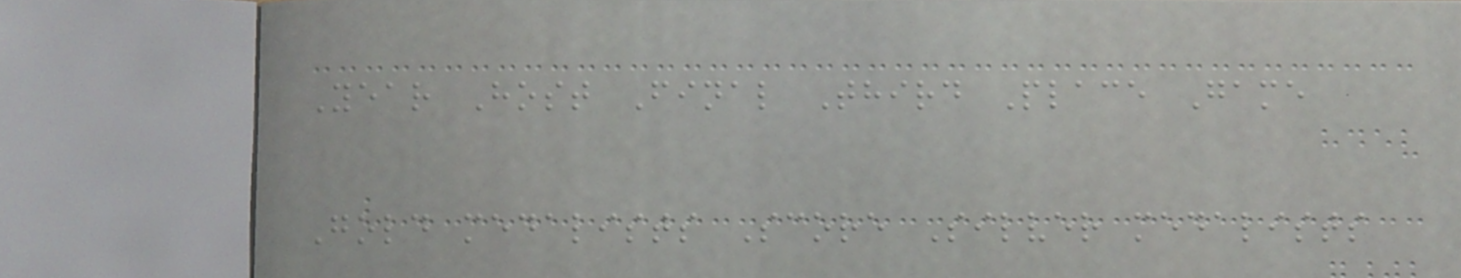Year Host Final Third Place Game
Gold medalists Score Silver medalists
